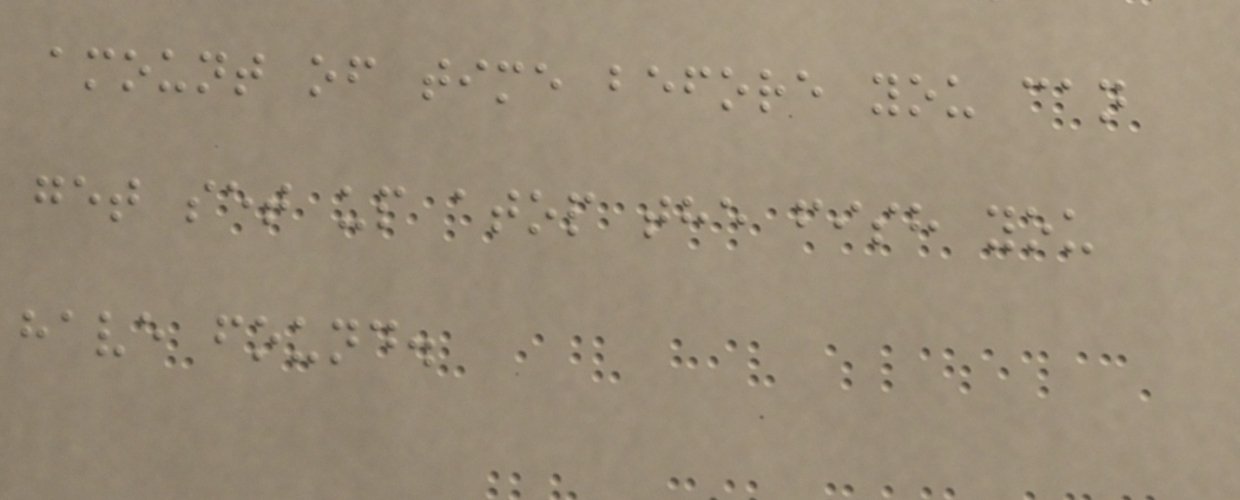amount of time before you can
get set up atop the fish you
have found.
